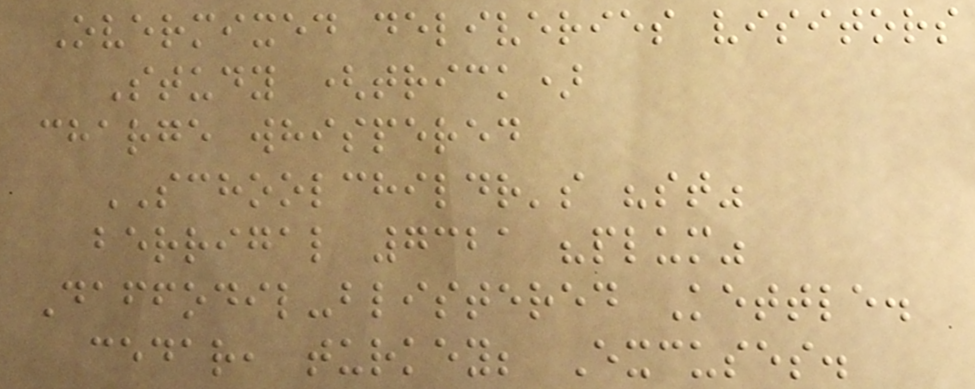Overmixed deliveries visitors
Study (trick)
charge whispered
SCHOOLCHILDR's "st"
berrigal 7321 "plum"
Daffodil-blistered Kettle.
cedar, turkey; Excuses.
